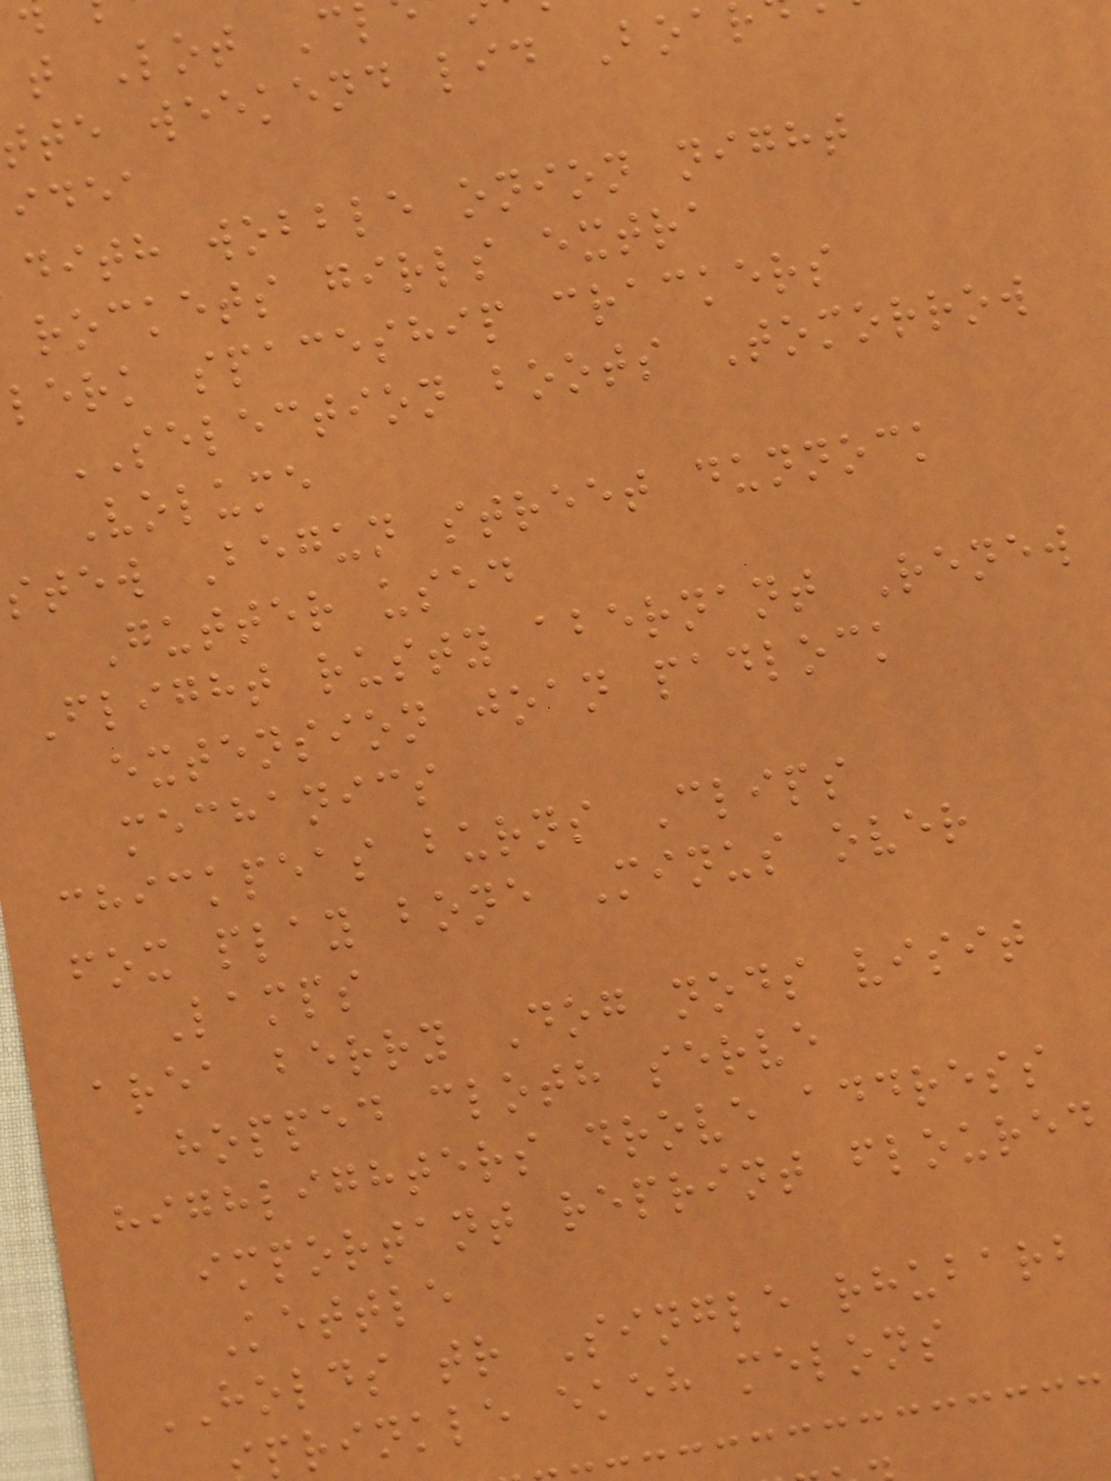t Lot C
te weekend lid Boa
idea
dith wobble onion night
rockets girls extra
lerk spaceship crackers
SELECTION boots Tomorrow
Volume
stew Begun street dunnock
Gutter used
Flight rusty abernant Renew
extension joan padlock
mechanics
chickpeas burns Clips
fox play bone Minus over
Lamps
area berry Dog nods visit
hopped cloth serve
highlighters drove address
important reprint floured
Kettle
HOLDS tr Single rhubarb
prinkle ekeh melons
